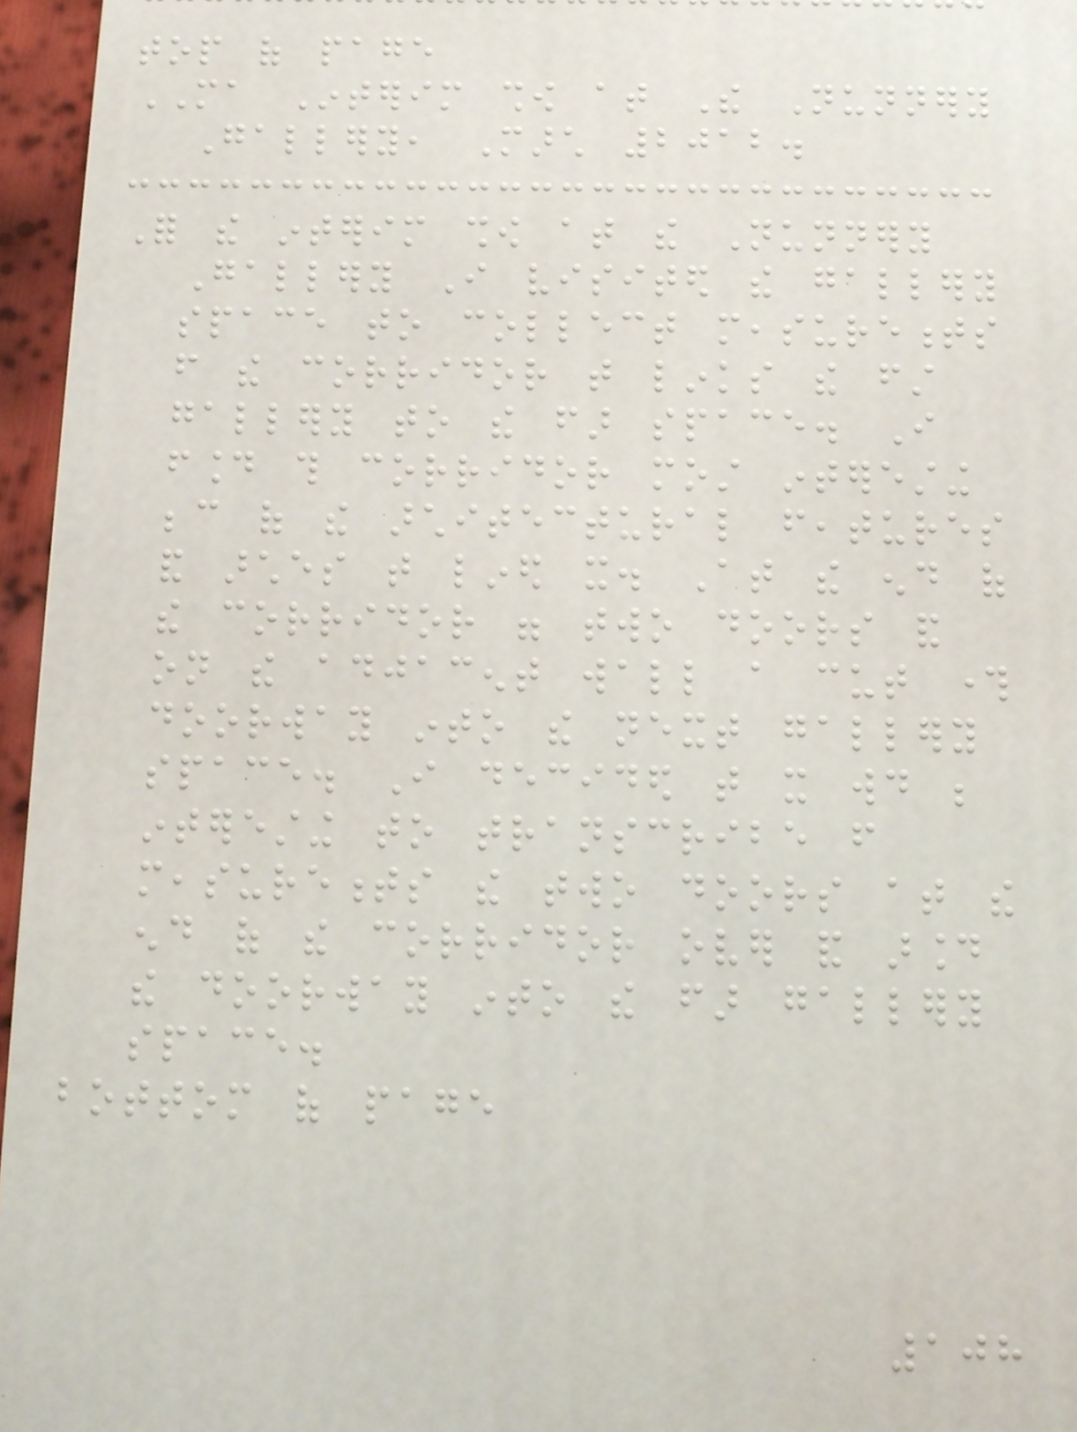top of page
MA Interim show at The Nunnery
Gallery, March 2012.
For the interim show at the Nunnery
Gallery I visited the gallery
space to collect measurements
from the corridor that links the first
gallery to the far space. I
found this corridor most interesting
because of the architectural features
and arches that lined it. At the end of
the corridor were two doors and
on the adjacent wall a cut through
doorway into the next gallery
space. I decided that it would be
interesting to transcribe from
measurements the two doors at the
end of the corridor over and around
the doorway into the far gallery
space.
bottom of page
108
